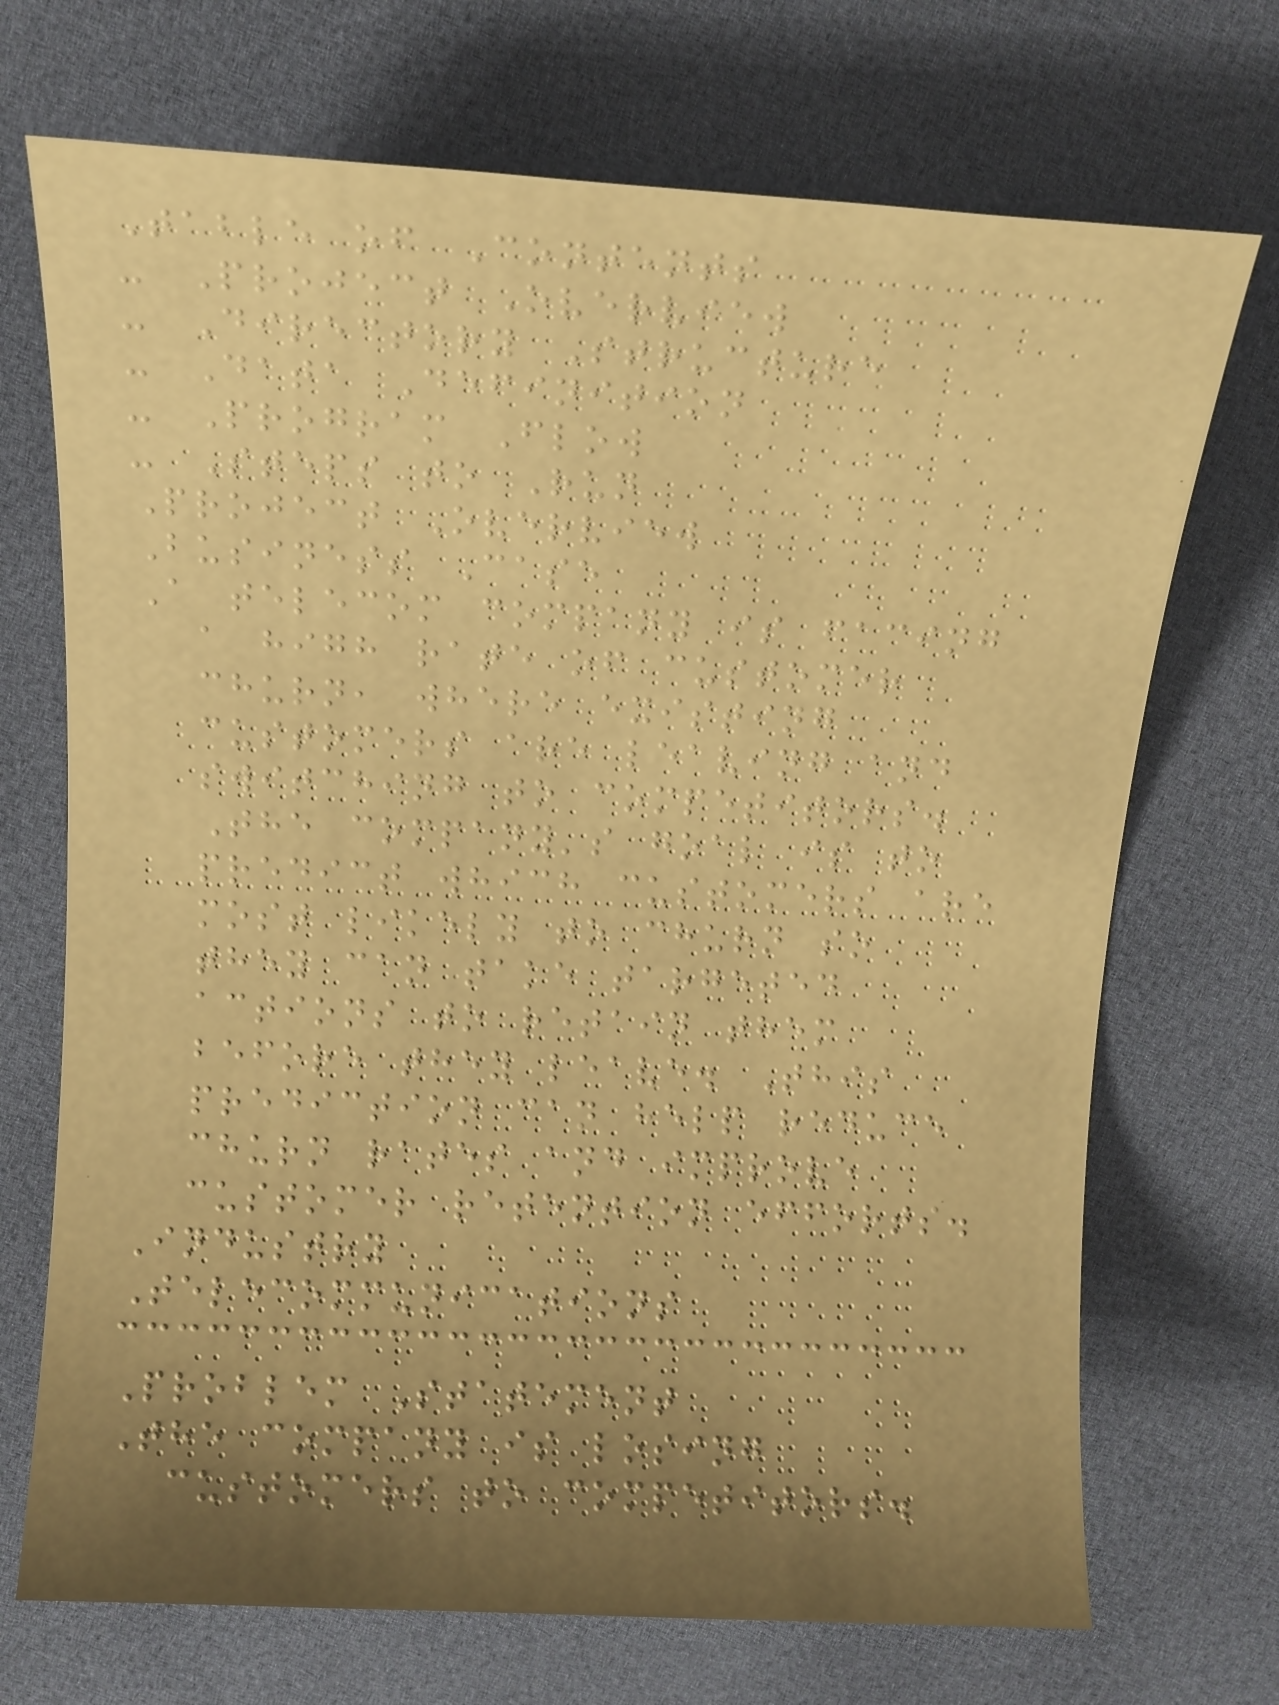Table of Contents
- Project Overview
- Directory Structure
- Data Definition
- Program Flow
- Steps to Run
Project Overview
Business Case
A telecom company is facing
a high rate of customer
churn, where existing
customers are leaving and
switching to competitors.
The company's goal is to
predict which customers are
most likely to churn so
they can take targeted
actions to retain them
before they leave. This
prediction can help reduce
churn rates and improve
customer retention efforts.
Industry
Telecommunications
Problem Statement
The company is losing
customers to competitors.
